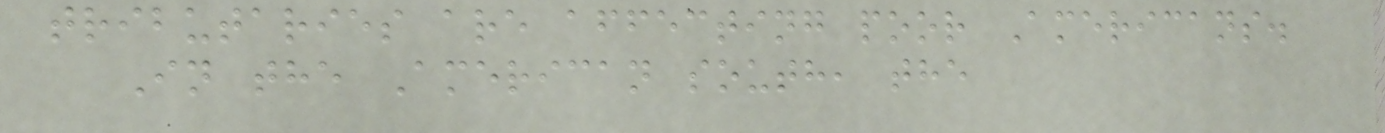tributaries are affecting poor Americans.
In the American south, the
